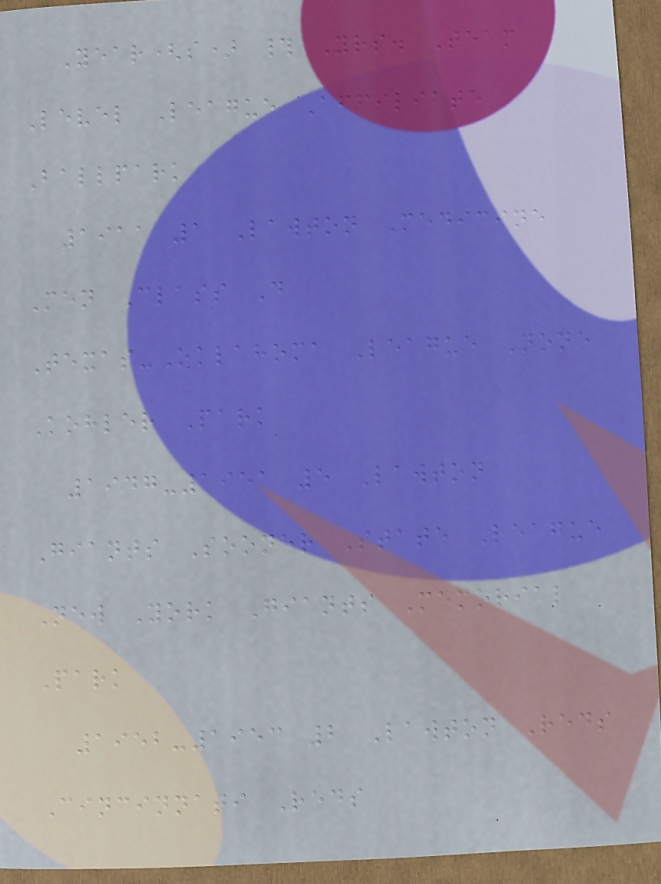Year(s) # Yrs. Team
Level League Affiliate
Ballpark
1911 1 Lawton Medicine
Men Class D
Texas-Oklahoma League None
Kohler Park
1947-1951 5 Lawton
Giants Sooner State League
New York Giants Memorial
Park
1952-1953 2 Lawton Reds
Cincinnati Reds
